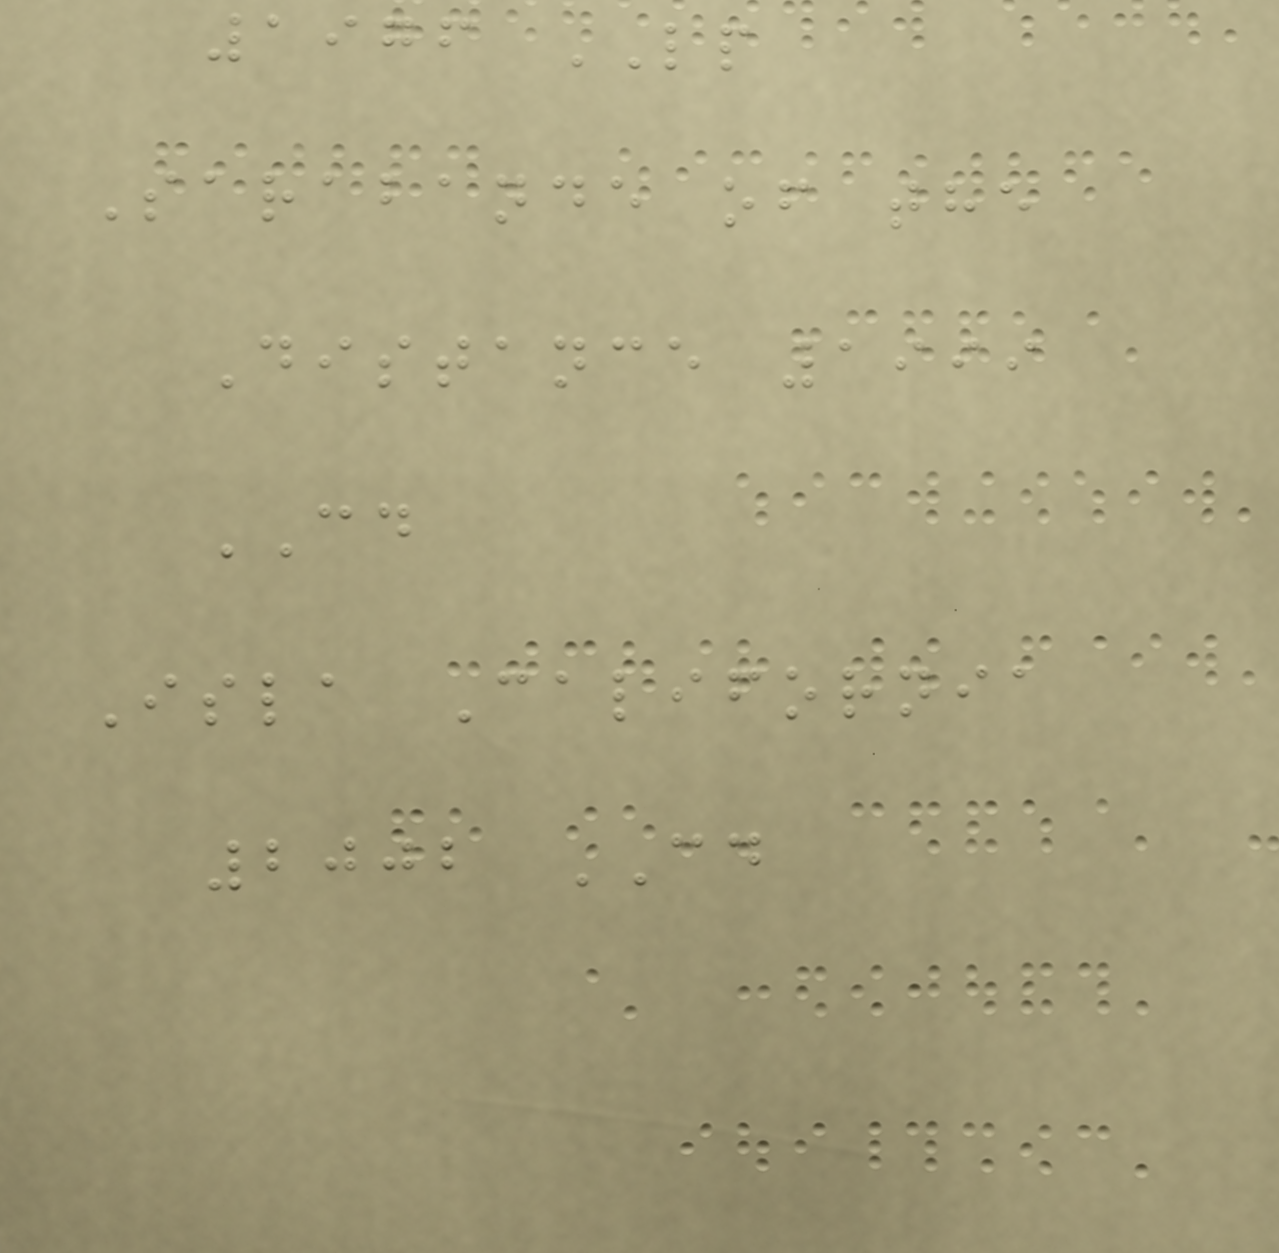1976 LP
Sarabande of the
Distance 1999
CD
Isla California
2002 CD
